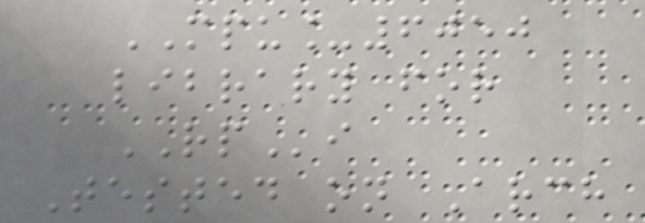MPU_6050
library for
RPi
Tested on Arch
